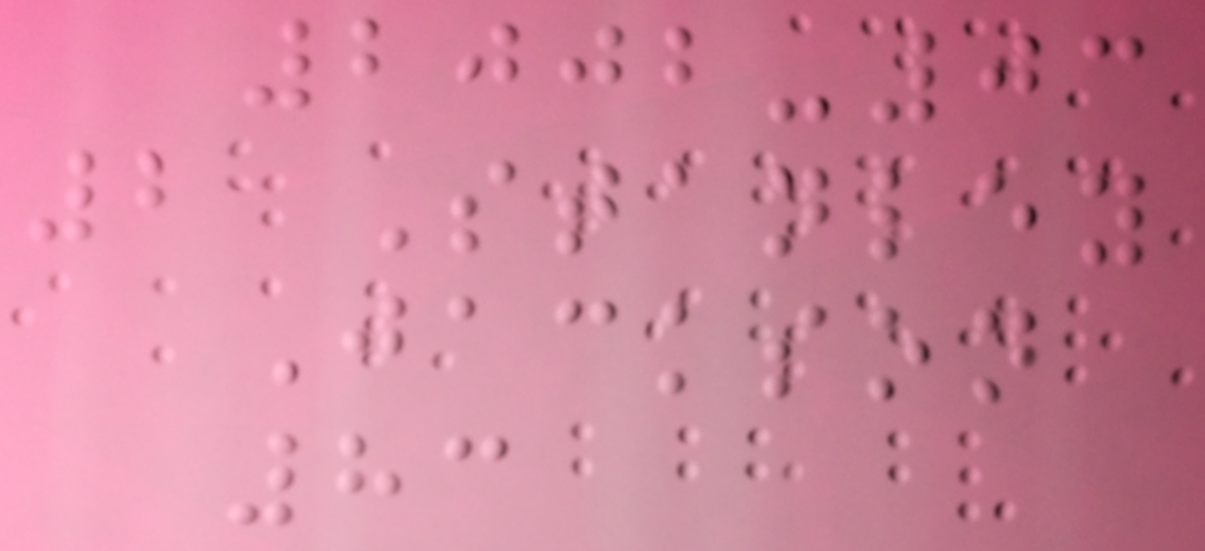2002-03
2 Stanley
Jackson
83
